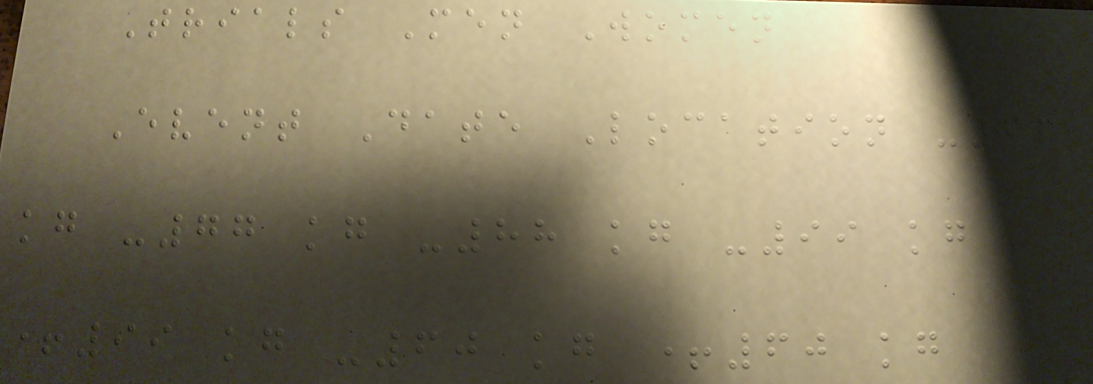Trials Men Women
Event Date Location -66
kg -77 kg -88 kg -99 kg
+99 kg -60 kg +60 kg
